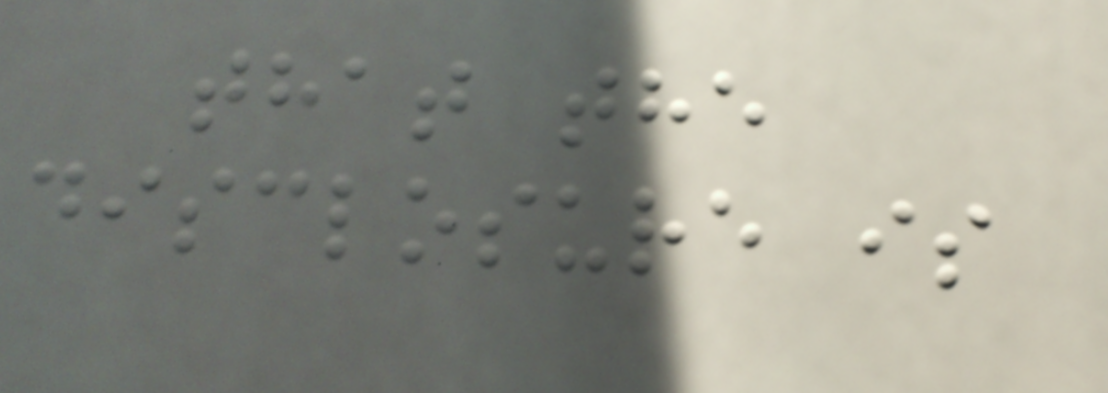that the
disclosure is
